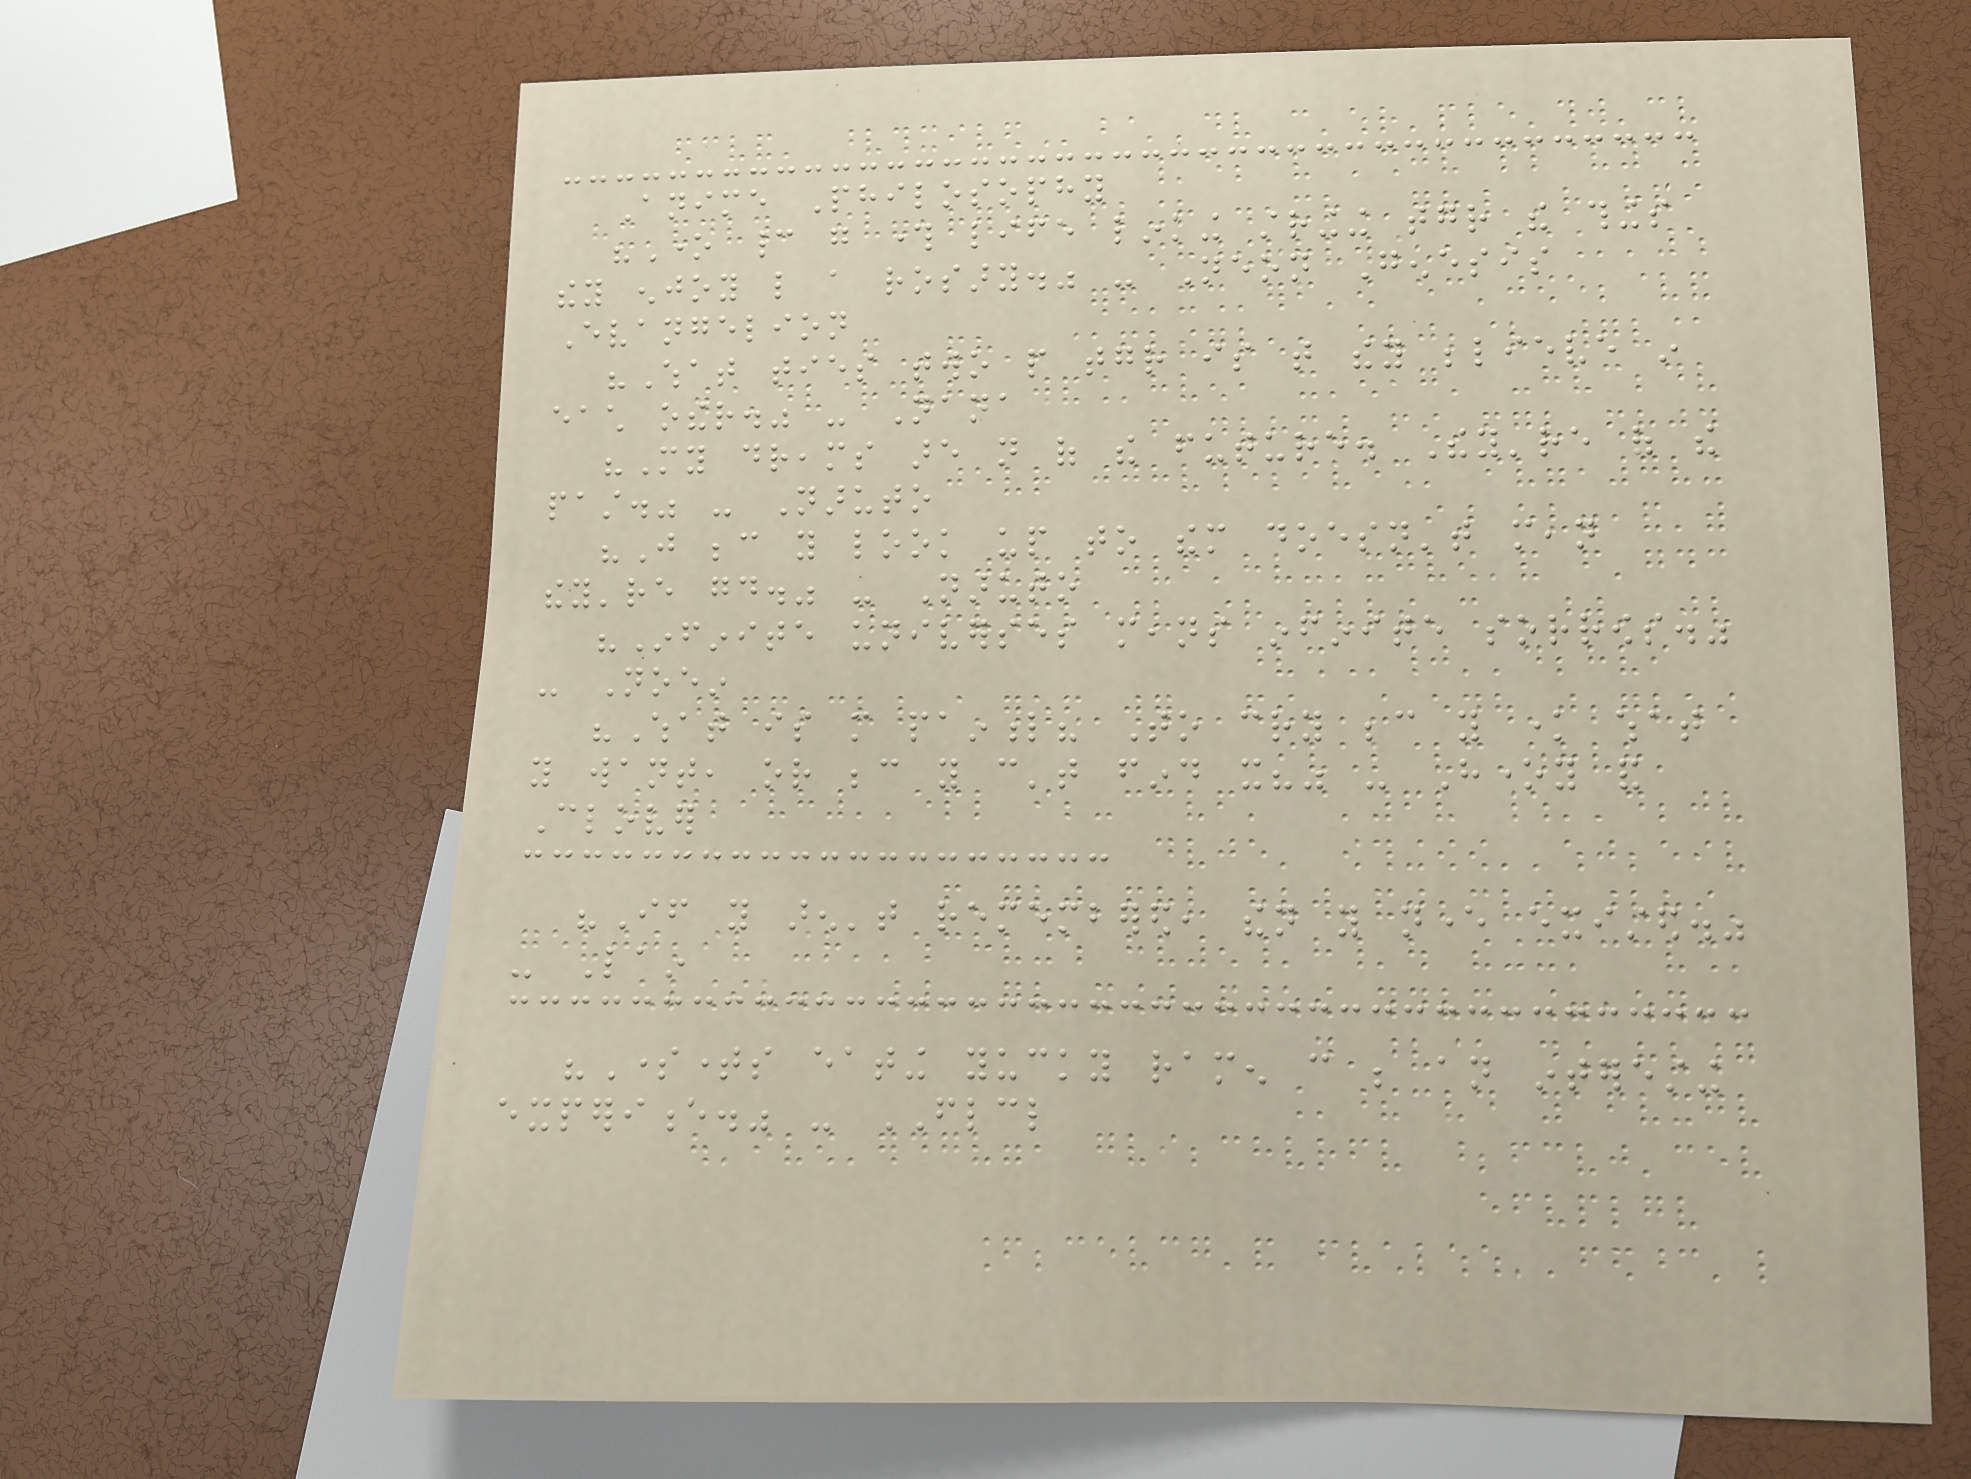Anime Philosophy
"One cannot go through life linking stringing together the things
they enjoy like a rosary." - Neon Genesis
Evangelion
"What ties two people together is that they believe in
each other." - Nana
"My dreams are not of the future. They're of the
past." - Naruto
"Just because you look up to them doesn't mean
they're good." - Naruto
"Infinite universes means infinite sorrows."
- Noein
"What is more painful? To cry because you know what
you want, or because you can't find it?" - Honey and
Clover
"If you aren't remembered, then you never existed."
- Lain
"Sometimes eating yucky ramen can be an interesting
experience." - FLCL
